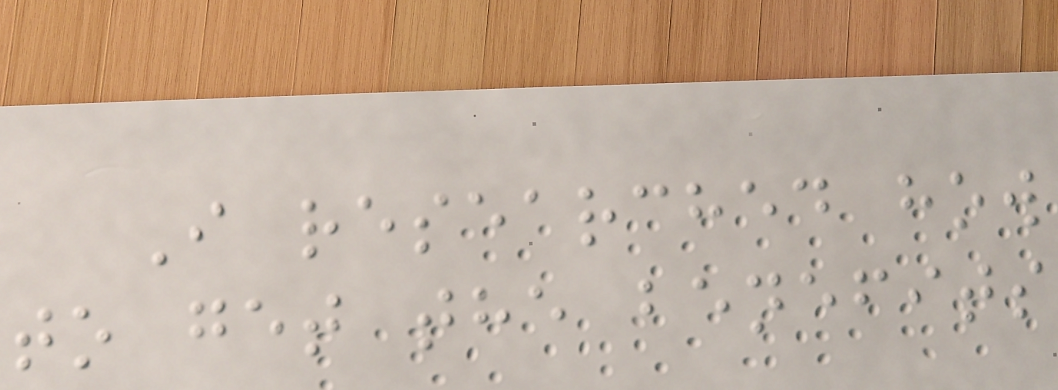I researched how
to get the benefits
